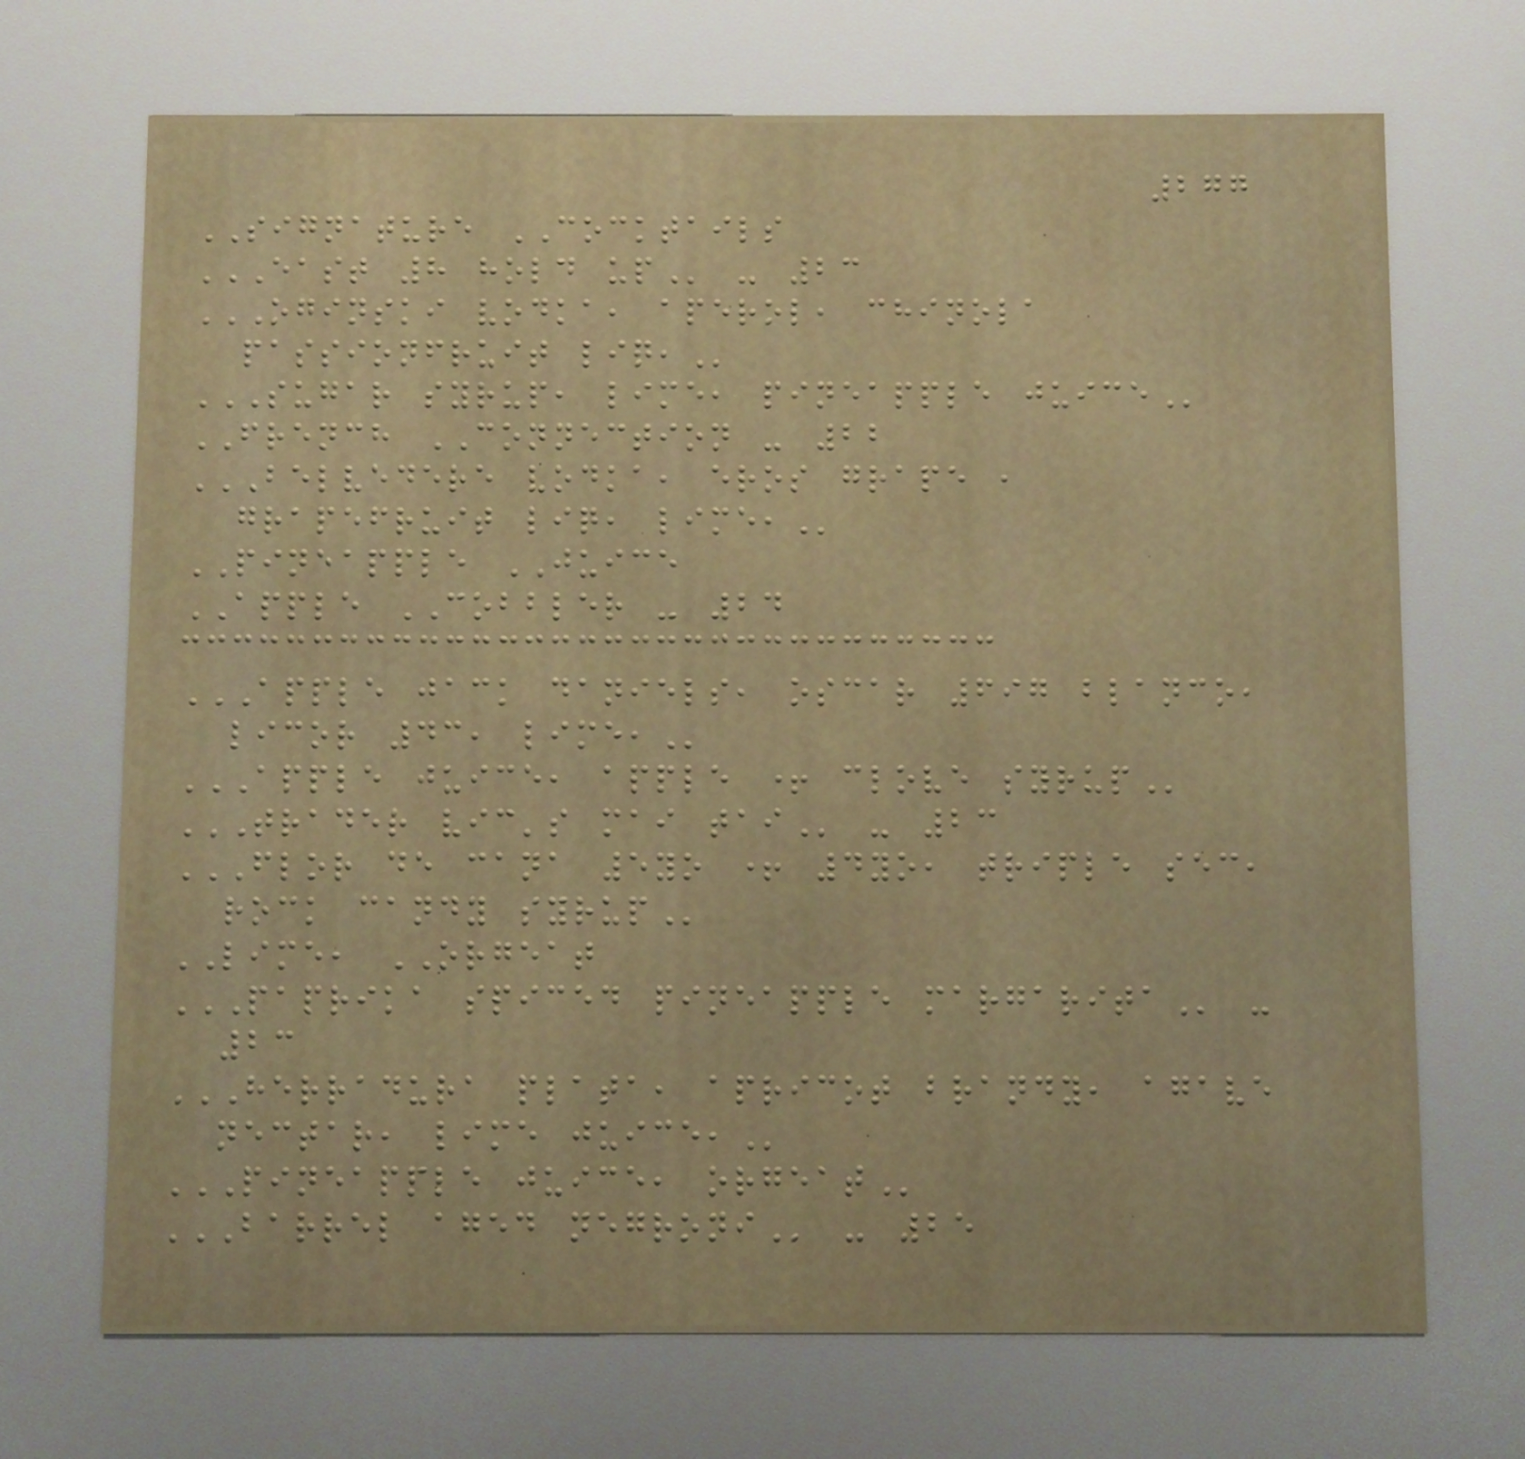277
SIGNATURE COCKTAILS
EAST 8 HOLD UP - 23
OGINSKI VODKA, APEROL, CHINOLA
PASSIONFRUIT LIQ,
SUGAR SYRUP, LIME, PINEAPPLE JUICE
FRENCH CONNECTION - 22
BELVEDERE VODKA, EROS GRAPE ,
GRAPEFRUIT LIQ, LIME,
PINEAPPLE JUICE
APPLE COBBLER - 24
APPLE JACK DANIELS, OSCAR 697 BLANCO,
LICOR 43, LIME,
APPLE JUICE, APPLE + CLOVE SYRUP
TRADER VIC'S MAI TAI - 23
FLOR DE CANA 5YO + 4YO, TRIPLE SEC,
ROCK CANDY SYRUP
LIME, ORGEAT
PAPRIKA SPICED PINEAPPLE MARGARITA -
23
HERRADURA PLATA, APRICOT BRANDY, AGAVE
NECTAR, LIME JUICE,
PINEAPPLE JUICE, ORGEAT
BARREL AGED NEGRONI - 25
